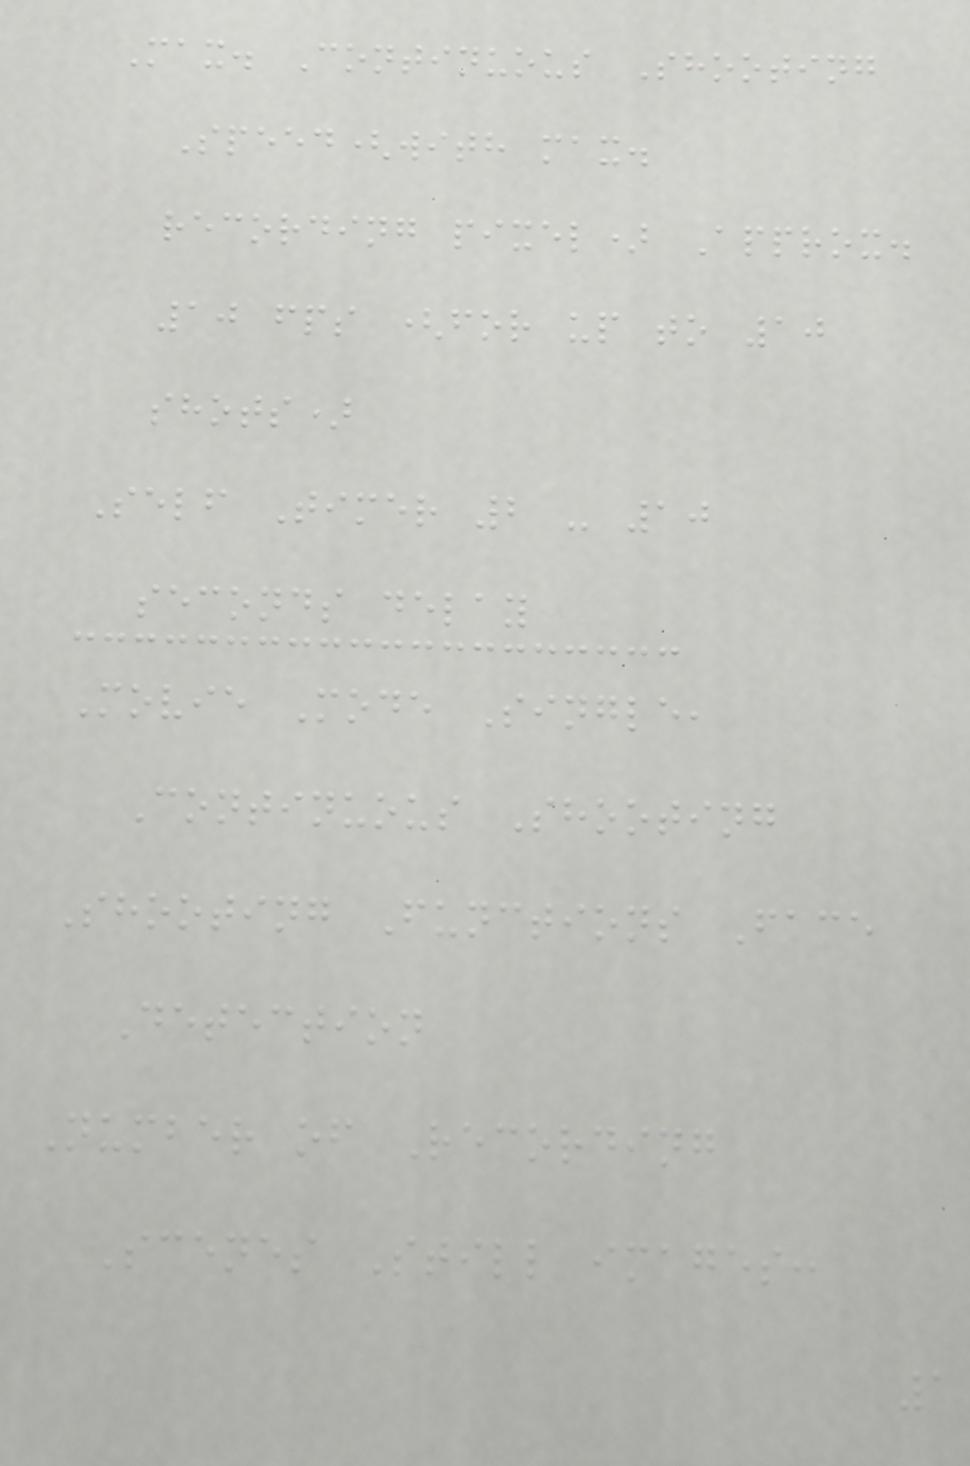Max. Continuous Shooting
Speed(with max.
recording pixel) Approx.
10 fps (for up to 10
shots)
Self Timer 2 - 10
seconds delay
Movie Mode Single,
Continuous Shooting
Shooting Functions Face
Detection
Number of Recording
Scenes Still images:
1
